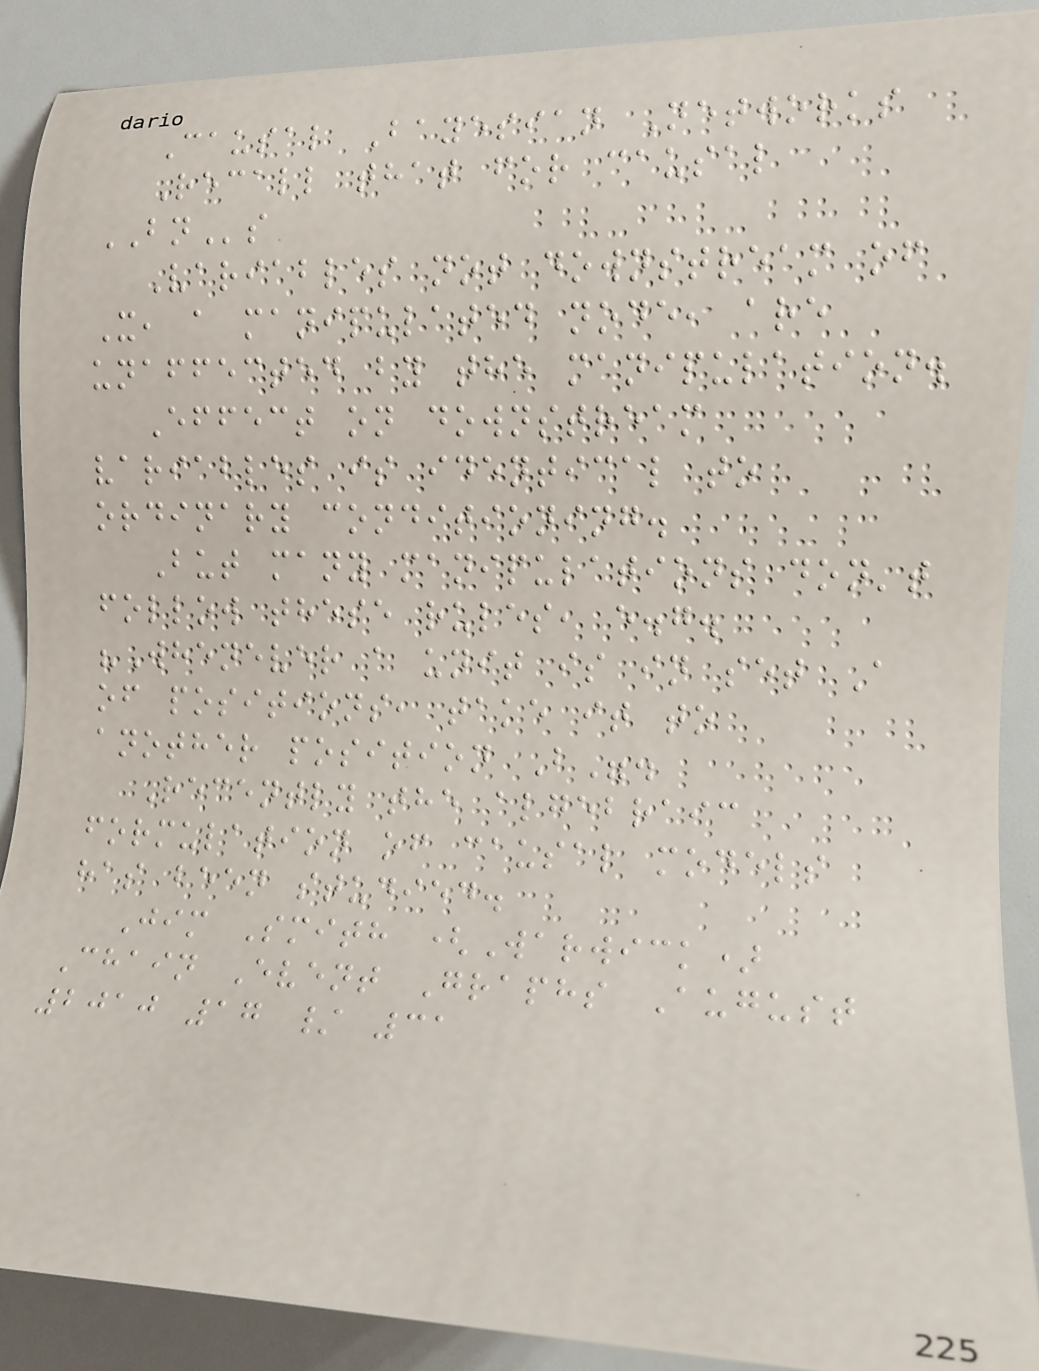Causal Bayesian Networks
Recall that for causal
BNs
Variables not downstream of
X, a manipulated node, are
unaffected by the manipulation.
Effect on downstream
variables is identical to
ordinary conditioning.
But many manipulations don't
follow these rules, e.g.
"Whenever a unit is in set A
of positions, take it to
another position B".
Recently the algebraic
formulation of causal models
has been studied.
Jim Smith (Warwick)
Chain Event Graphs August
2010 17 / 31
